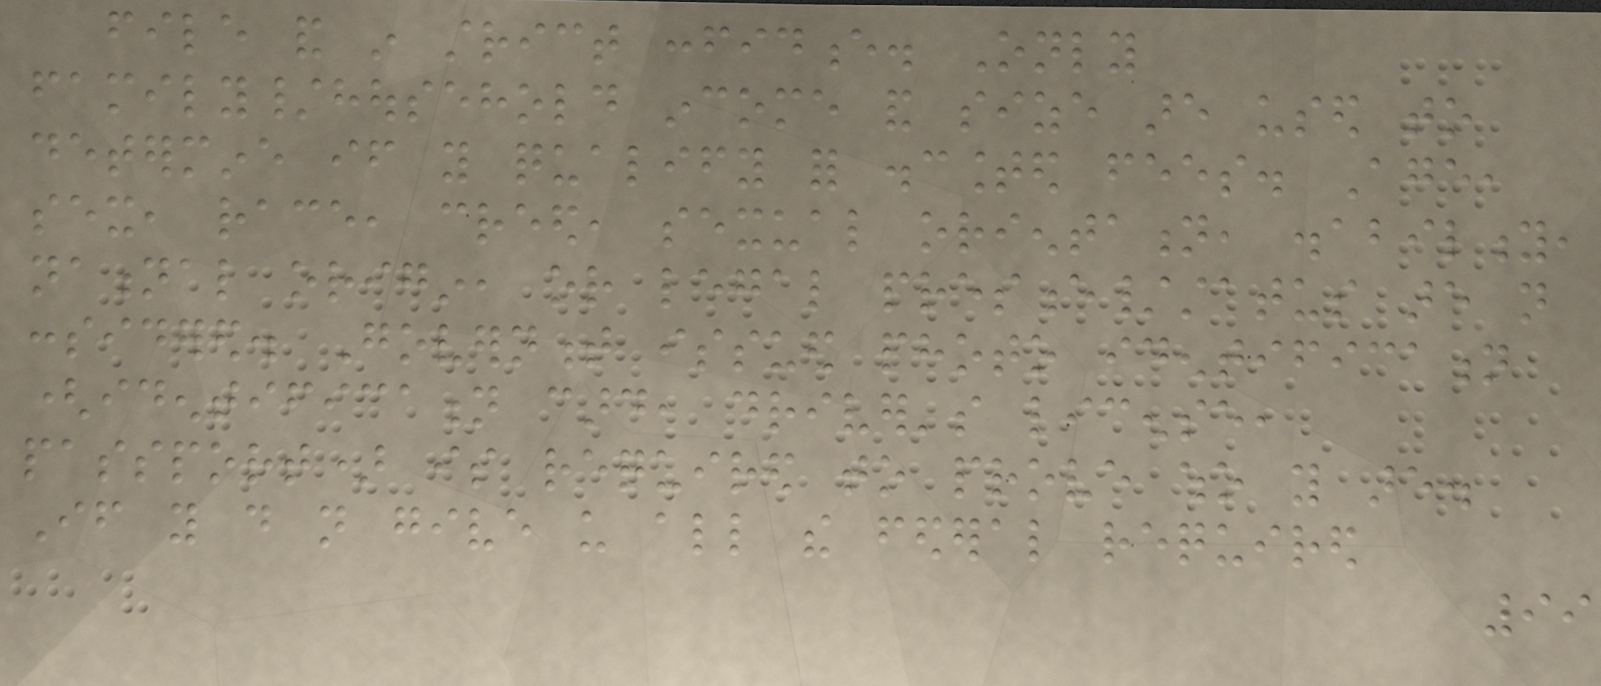file and in strict confidence. Only
family/household income and size are used to
determine if you qualify for discounted fees. Age,
sex, race, creed, sexual orientation, disability,
national origin, or legal presence/status are not
considered. Government issued photo identification
(identification card, driver's license,
passport) is required to prove who you are.
If you do not give us all the federal required
99
